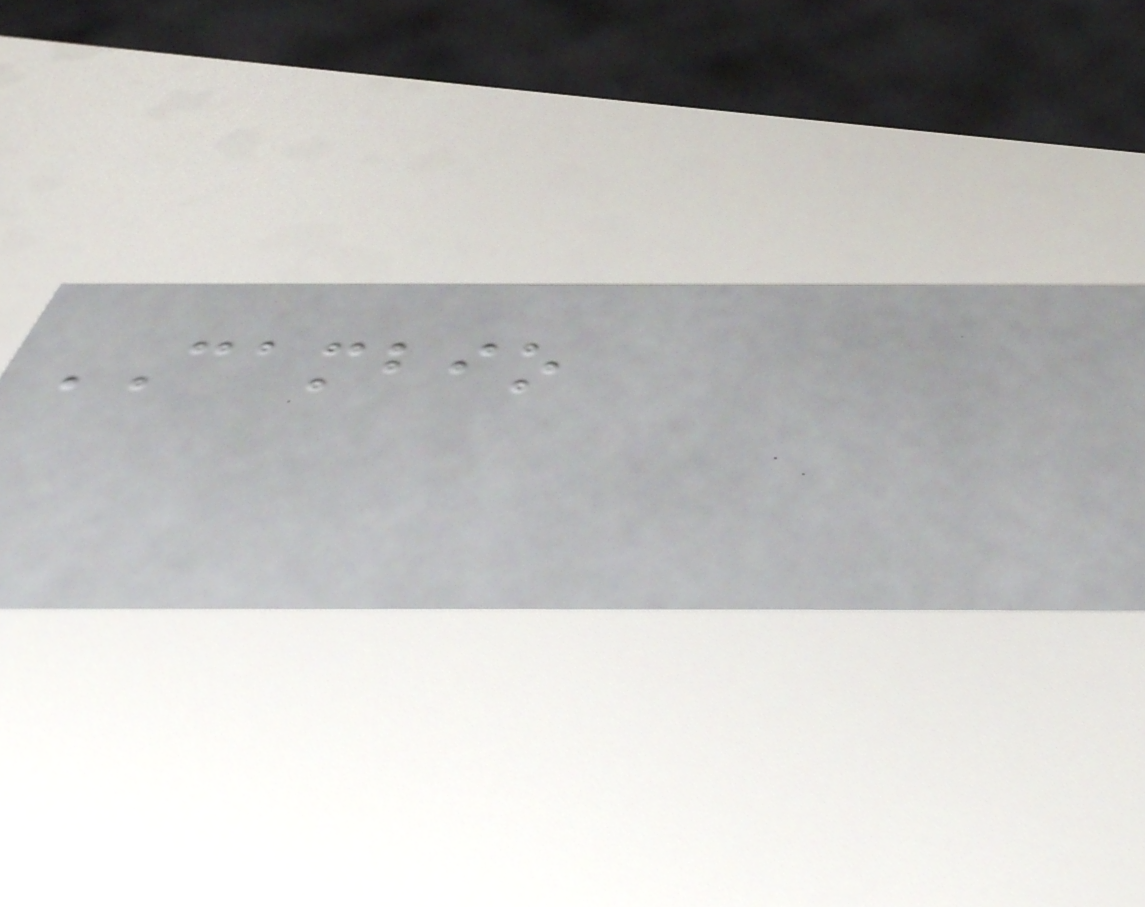CAMBIO
